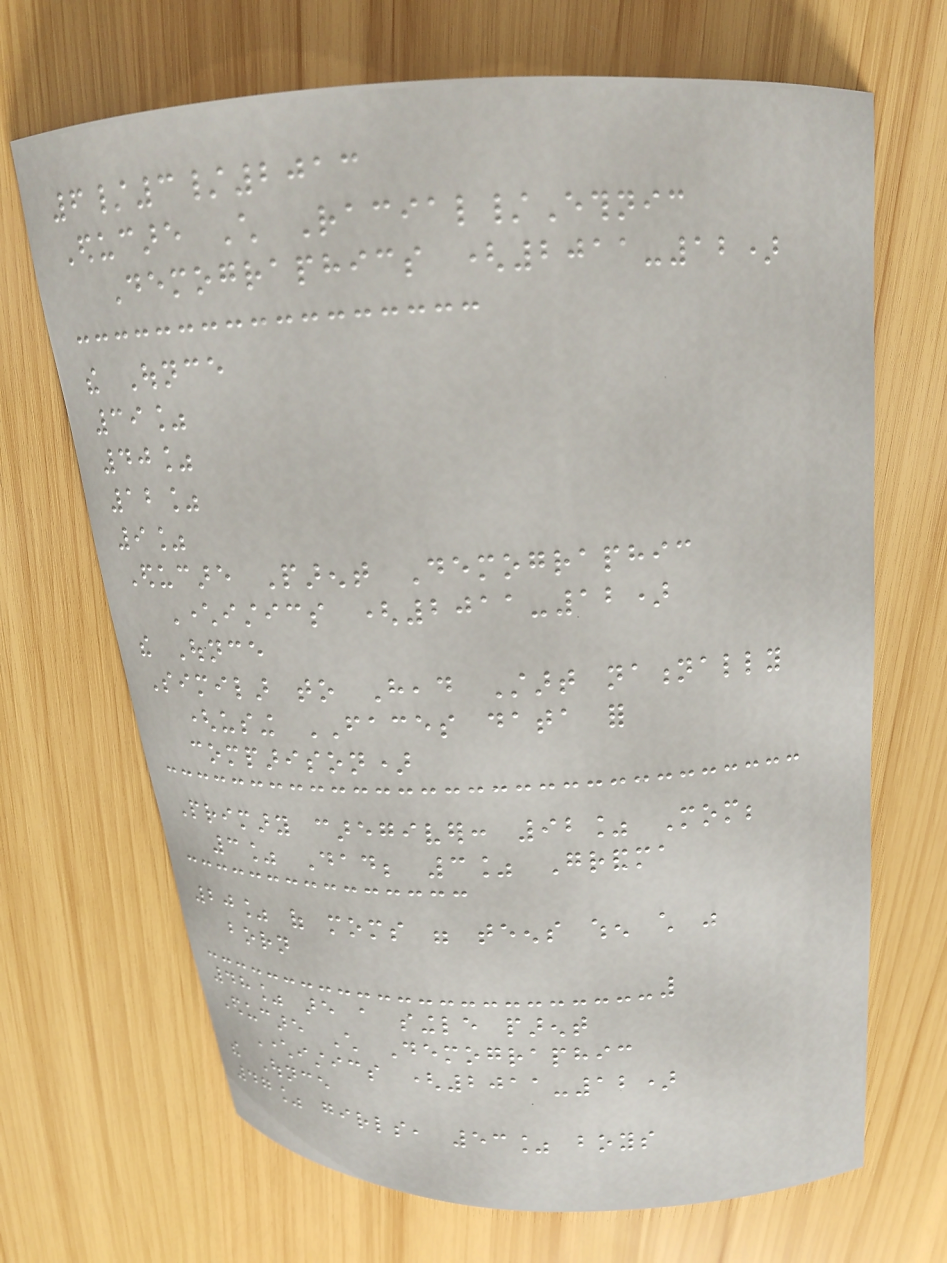6/3/2013
Educare Child Racial/Ethnic
Demographics (2011-12)
the Ounce
39%
40%
12%
9%
Educare Parent Demographic
Characteristics (2011-12)
the Ounce
Similar to Head Start nationally
(using FACES data for
comparison)
Primary caregiver: 92% Mom;
3% Dad; 3% Grandma
20% of moms were teens when child was
born
48% are a single parent
Educare Child Demographic
Characteristics (2011-12)
the Ounce
47% girls, 53% boys
